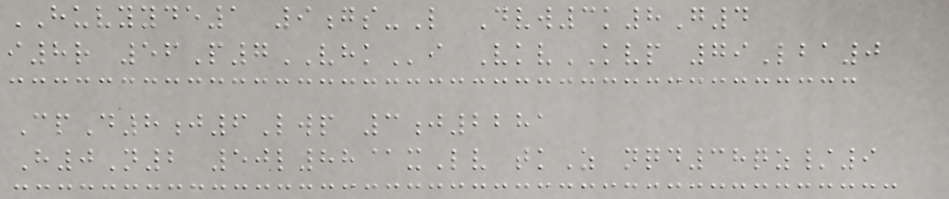HUVYYDE1 9gs-L Dvw3k8G4
i8r 56P7VHKi VkvKVP 79Lba0
CpD8j6Lwp 3j2281
H0N2 50l88@xLv tkZ nqd38qz/9
